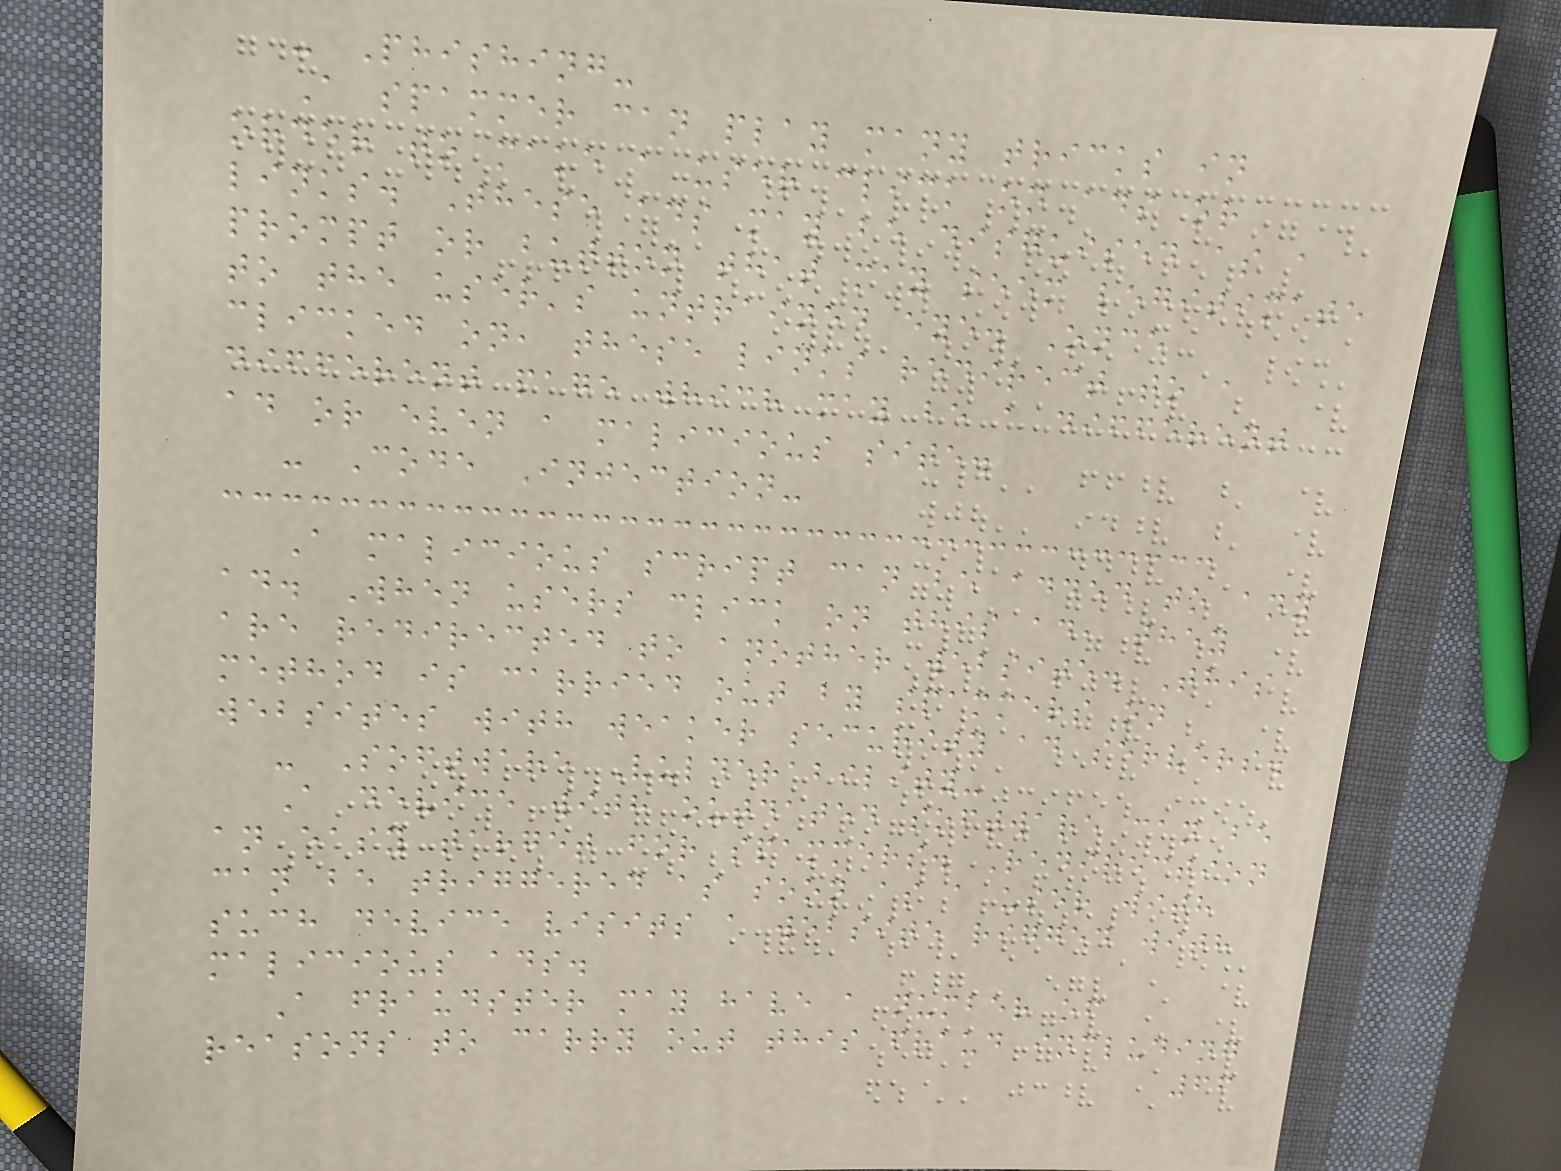- Phishing-
A spammer can play many tricks in
order to make a user click on ads or
links. These ads may be disguised as a
prompt or button that may seem legitimate
to the user's untrained eye. Once
clicked on, these links redirect to a
different page which may be a different
ad or even a malicious site.
- Code Injection-
A malicious script can be added to any
ad. When users click on this ad, they
are redirected to another website. This
method is carried out by spammers on
websites with weaker security ad servers.
- Software Vulnerability-
A device with outdated software can be
an easy target for spammers. Redirection
can be triggered as soon as a user with
such device visits a website rigged with
malicious ads.
A fraudster may have a number of
reasons to carry out this fraud including
66
